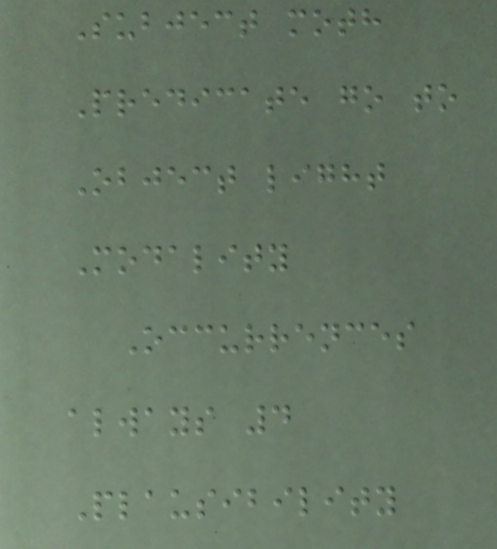Subject moth
Predicate go to
Object light
Modality
Occurrences
always 4
Plausibility
